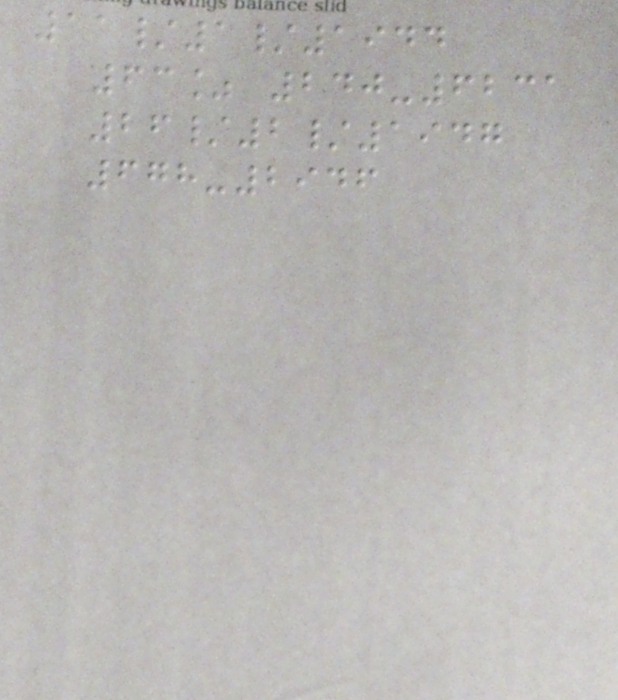11/1/1944
63% 240-6231
26/2/1947
678-2946
